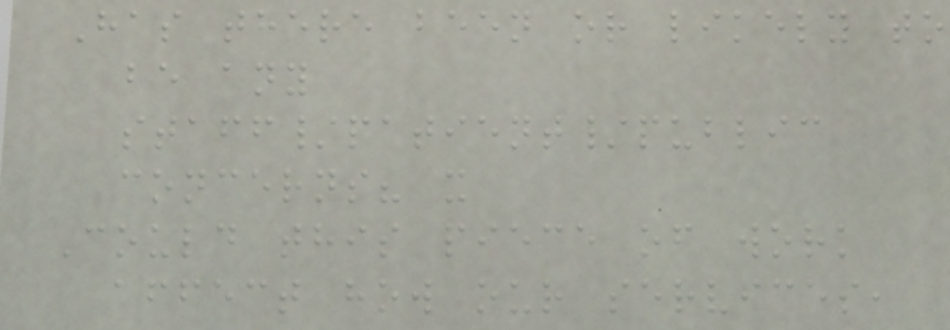Has there been or likely to
be any
staff/patient/public
concerns? x
Could this piece of work
affect how our services,
